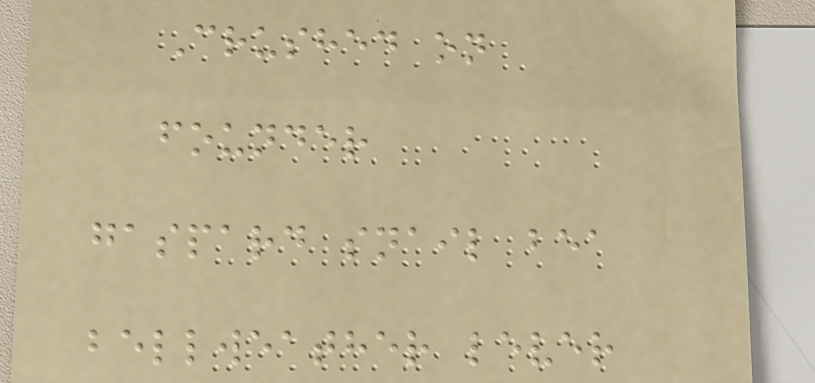Crushed on
founder
gaspard snail bea
bellweather lever
